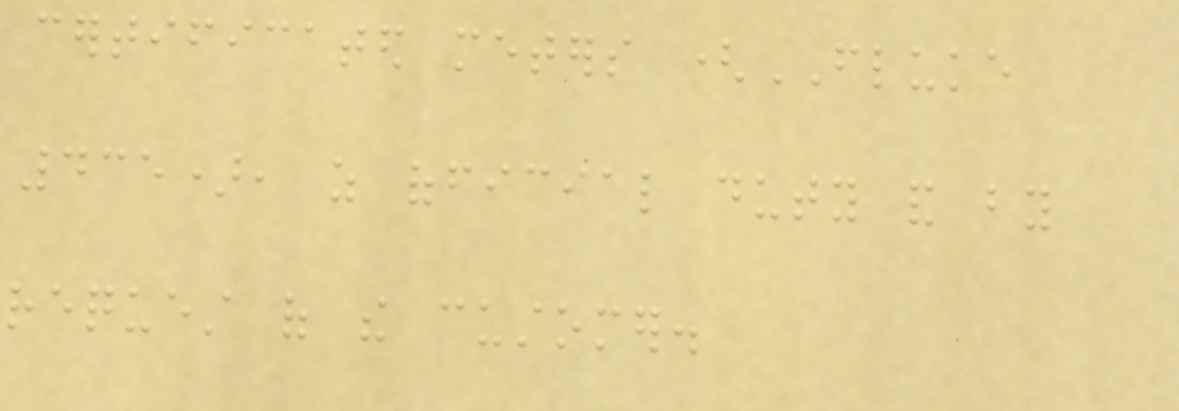certificated meters (FLUKE
435), as official duty and by
request of the customer.
